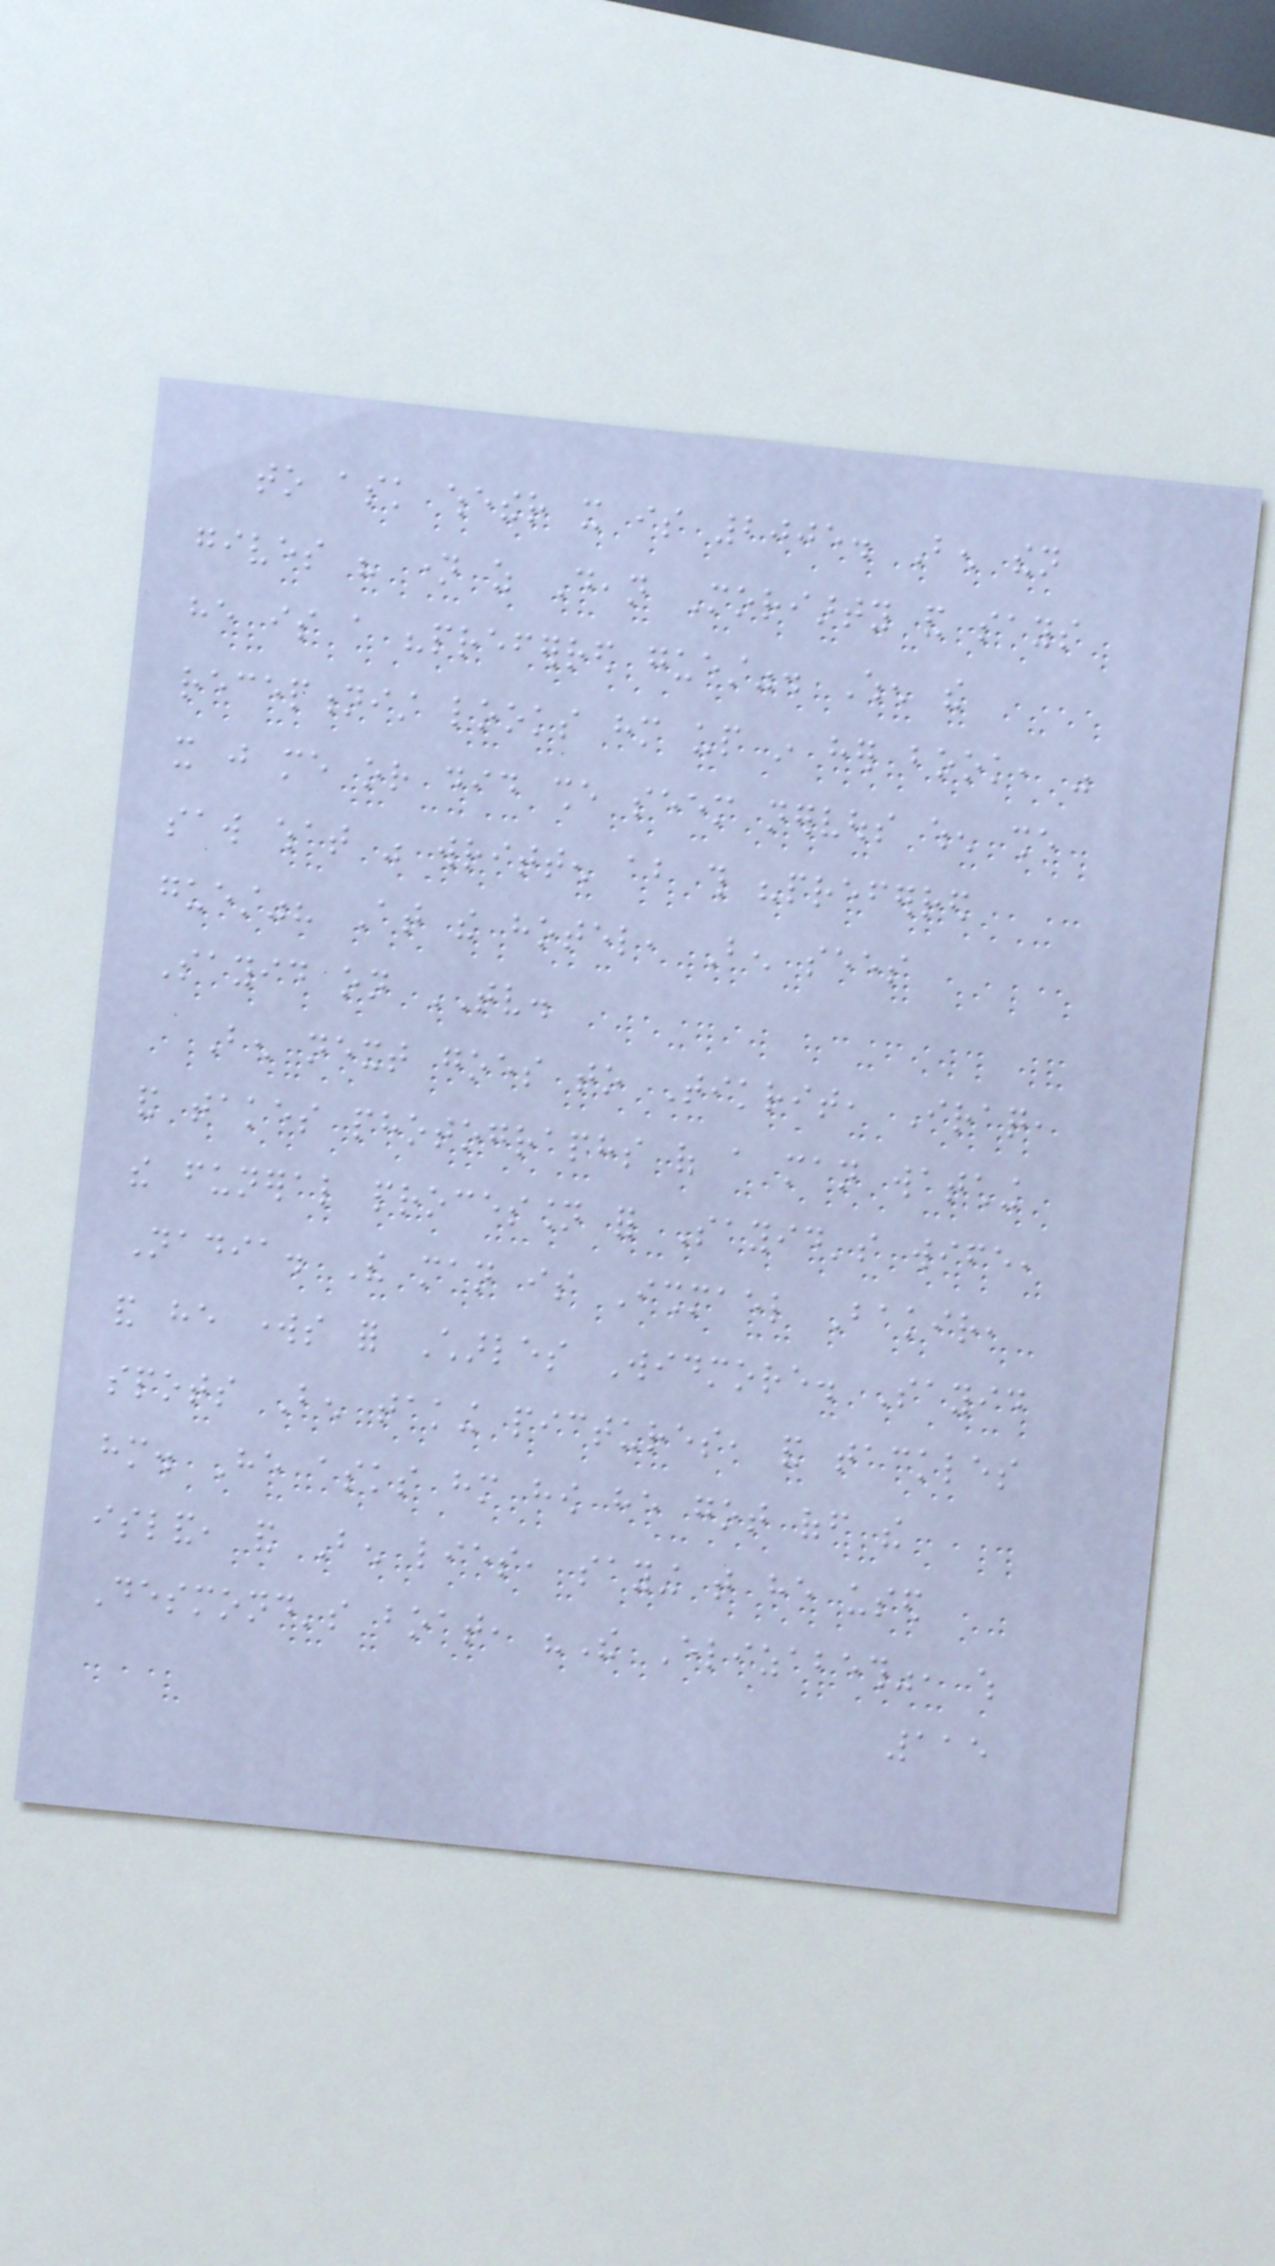to ask whether it is 2005. Ben then
gives his name as Dean Moriarty and says
he is a "preferred guest". When the
receptionist looks him up in her book, was
it just me or did she seem nervous when she
saw what was written about this "preferred
guest"? At the hotel, Ben sees
Sayid on TV.
Ben next goes to Tikrit, Iraq,
and takes photographs of a man watching
the funeral procession for Sayid's wife,
Nadia. The man is Ishmael Bakir,
and he works for Charles Widmore. Sayid
spots Ben taking pictures, and tackles
him. He asks him how he got off the
island, and Ben lies, saying that he used
Desmond's boat, "The Elizabeth", which
115
